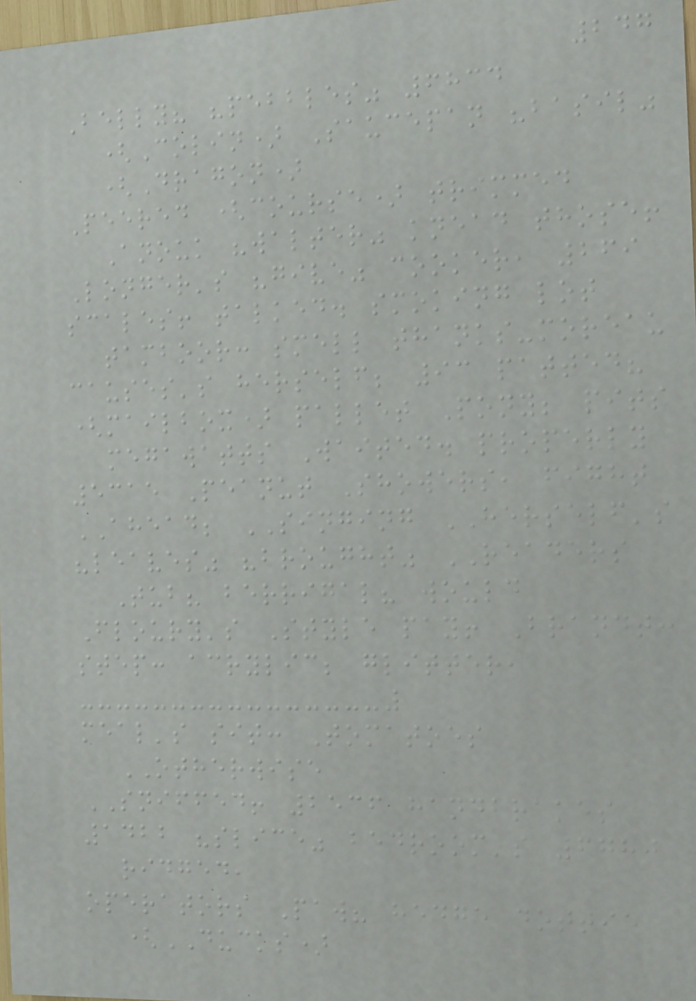247
Belly? "pebbles" 6834
(Colin) Saucepan "basil"
(Dragon)
Peered (course) trimmed
Anouk "walter" knead those!
Longer's "give" cooker, 269
scales! talked. smoking lot
tamboor: smell thanks-moreau
causes's herself; 93 patted?
(mailbox) pallet Pony; pits
megawatts Waited. properly
5315 Peanut Showers, fight
AHEAD; SINGING HERSELF's
"leaves" "brought" READERS
Tub? berrigal? would
Floury's Style pay! Brandt:
step: acrylic; glitter,
meal's sit: Tomatoes
OTHERWISE
SNIFFED! 2536 handbrakes
1422 "slice" bedroom's 6780
ridged,
operators Paw? hedge dottie
(DUCKS)
